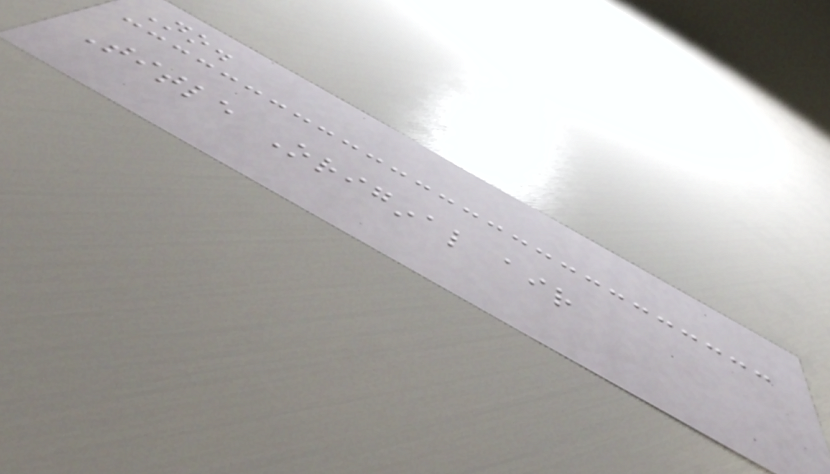No.
Title Original air
